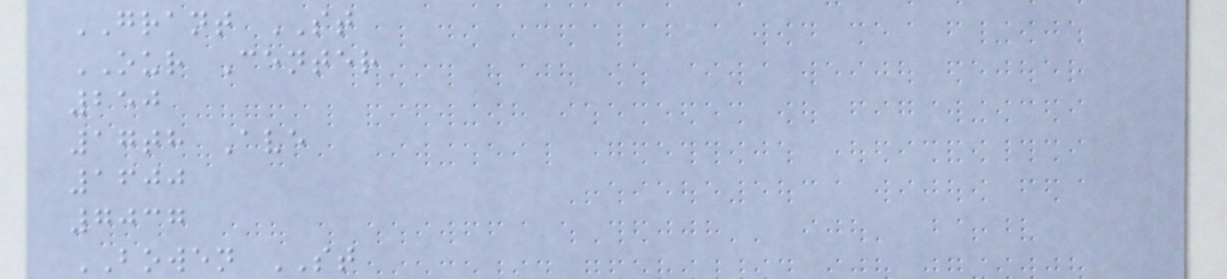GRANT ST
OUR Center
250
17th Ave
1600
7037
BOWEN ST
